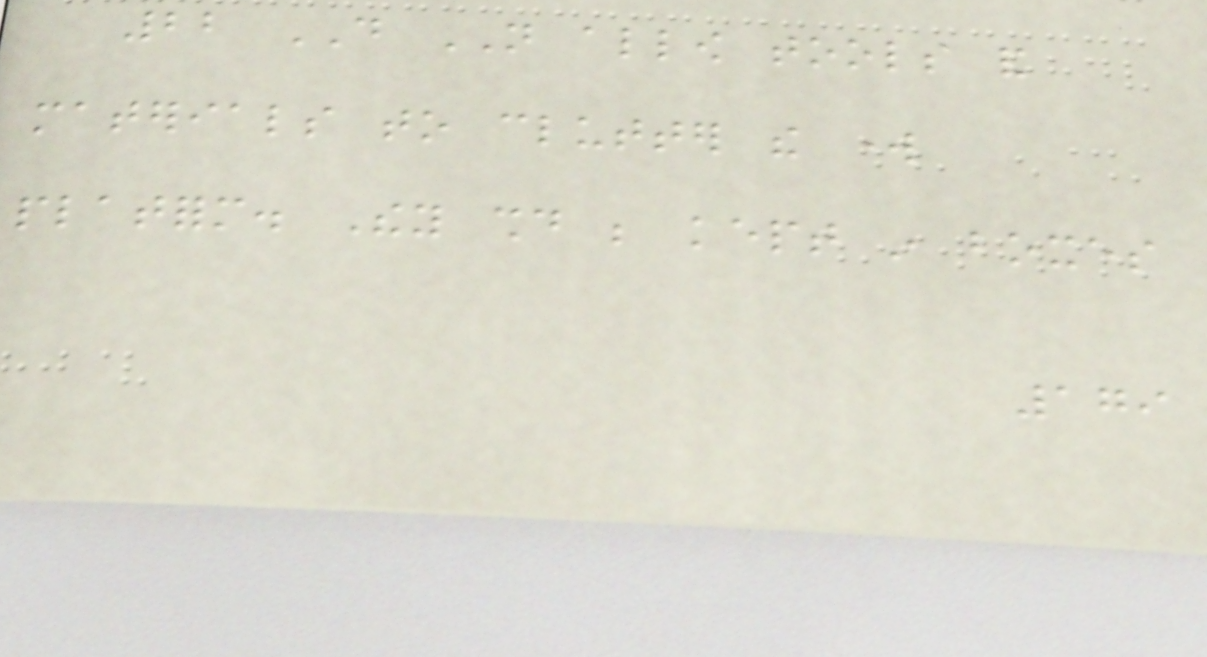22 DO NOT allow tools and
materials to clutter the work
platform. They should be kept in boxes
179
